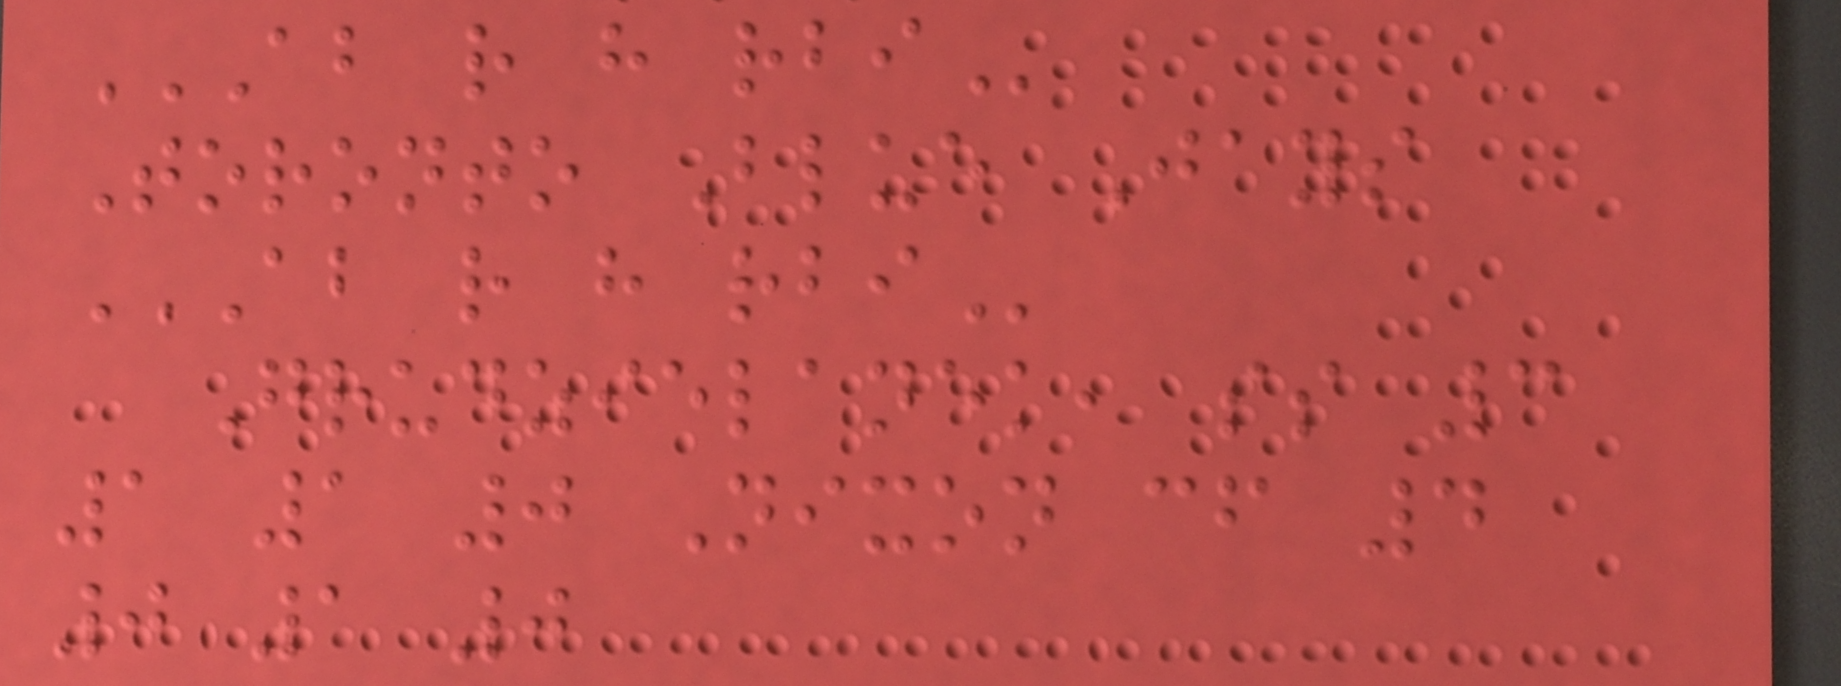AB R H RBI
Toronto Blue Jays
AB R H RBI
Grudzielanek, ss 3
1 1 0 Nixon cf 4
0 1 0
